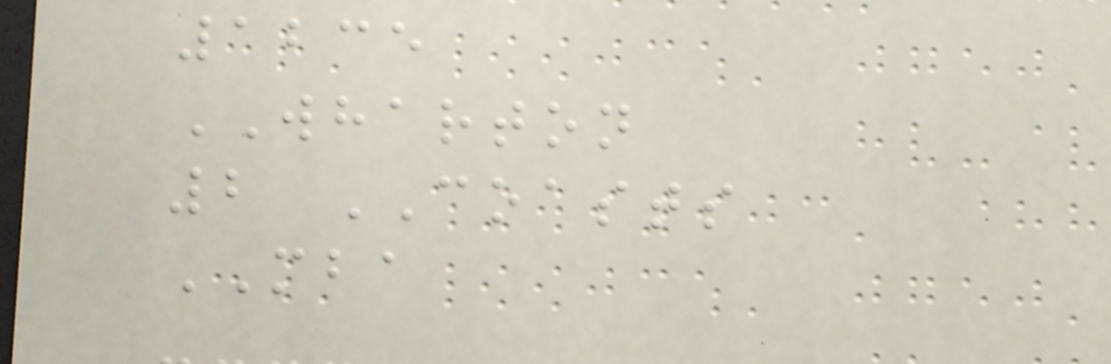1235
WHARTON
2 COASTS
MBA
